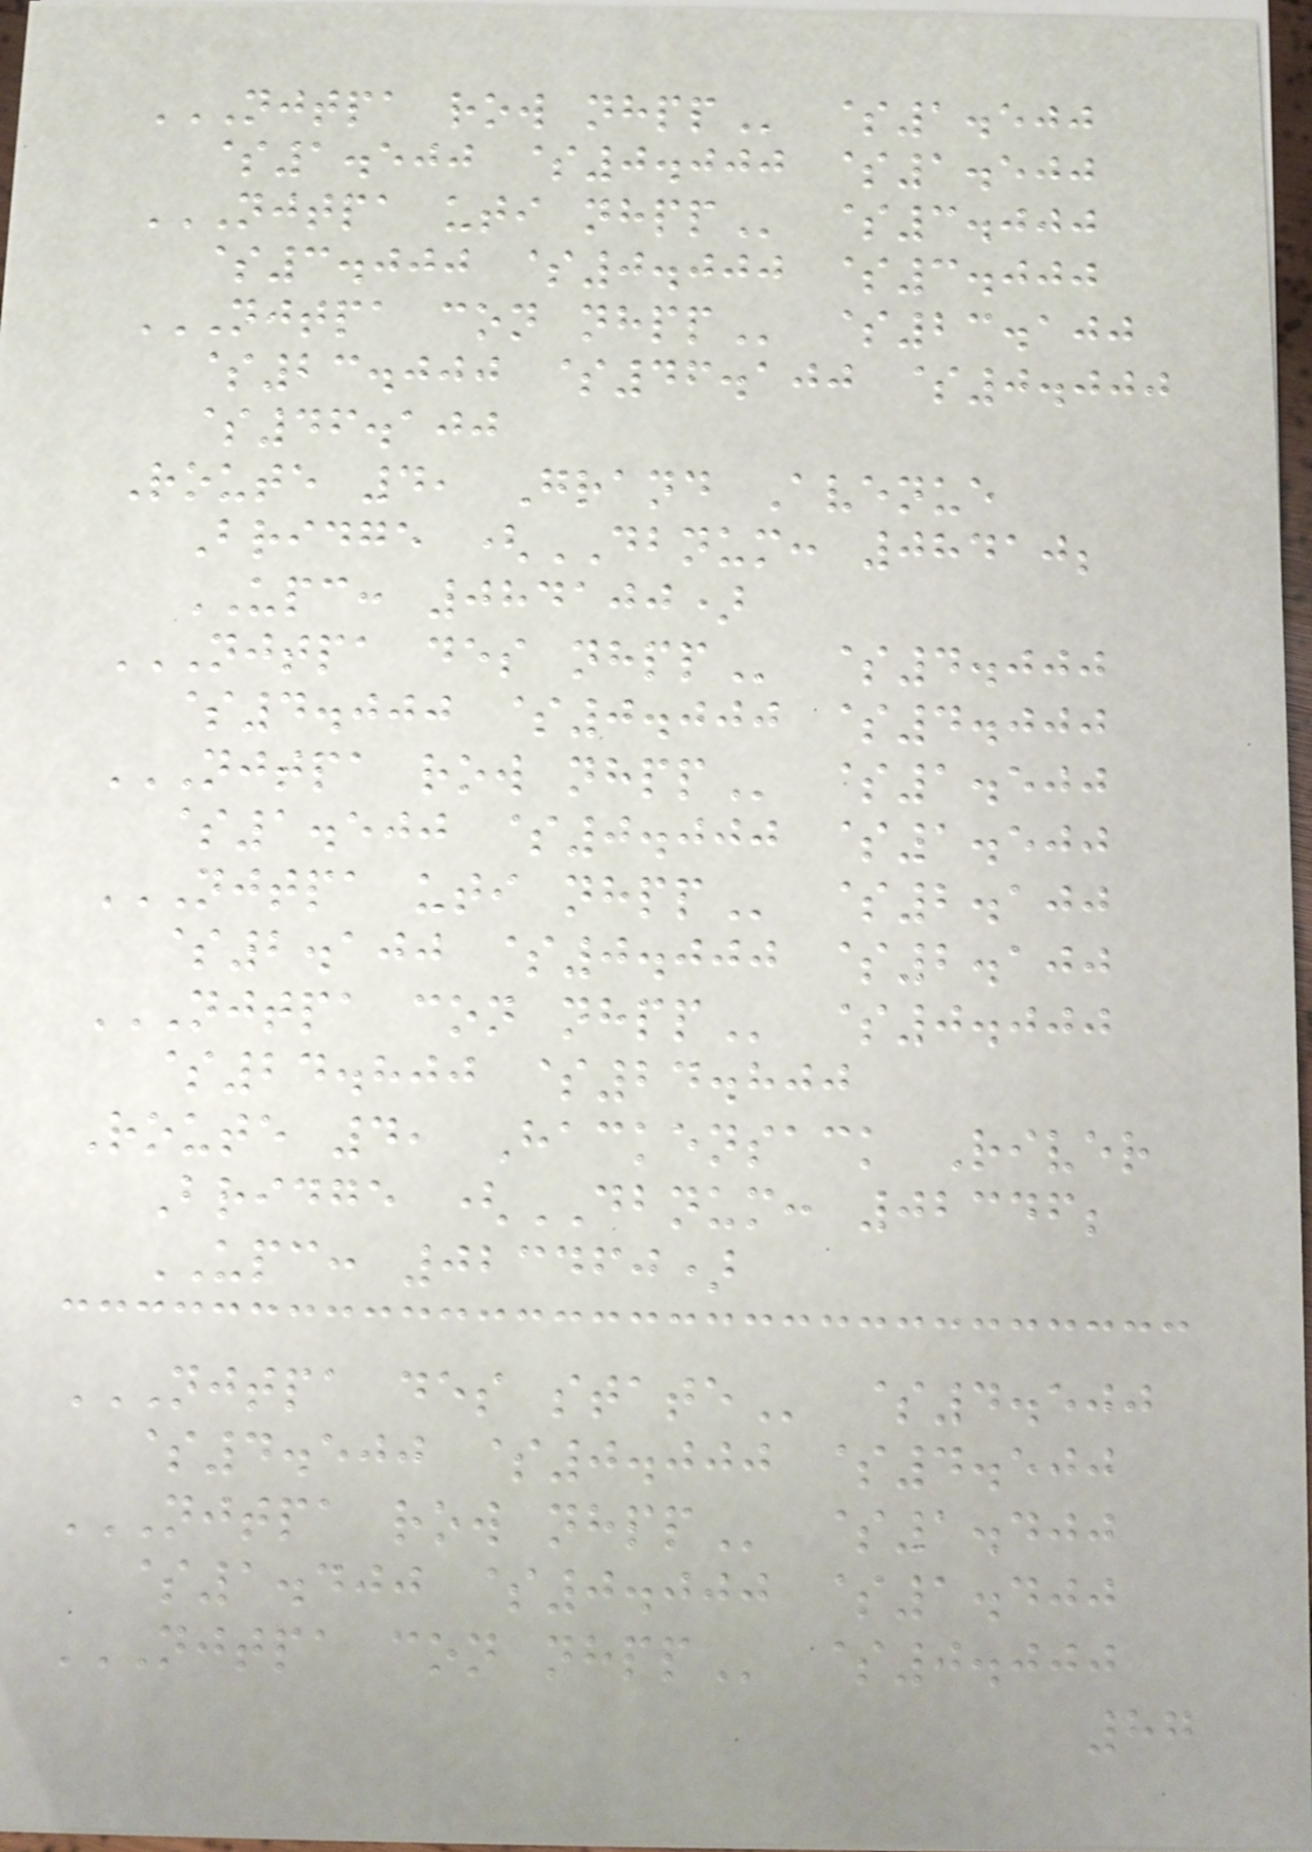NJTPA ROW NHPP $1.500
$1.500 $0.000 $1.500
NJTPA UTI NHPP $3.000
$3.000 $0.000 $3.000
NJTPA CON NHPP $23.100
$23.000 $46.100 $0.000
$46.100
Route 4, Grand Avenue
Bridge (DBNUM: 08410;
UPC: 084100)
NJTPA DES NHPP $4.000
$4.000 $0.000 $4.000
NJTPA ROW NHPP $1.500
$1.500 $0.000 $1.500
NJTPA UTI NHPP $2.100
$2.100 $0.000 $2.100
NJTPA CON NHPP $0.000
$24.800 $24.800
Route 4, Hackensack River
Bridge (DBNUM: 02346;
UPC: 023460)
NJTPA DES STATE $4.500
$4.500 $0.000 $4.500
NJTPA ROW NHPP $1.400
$1.400 $0.000 $1.400
NJTPA CON NHPP $0.000
87
